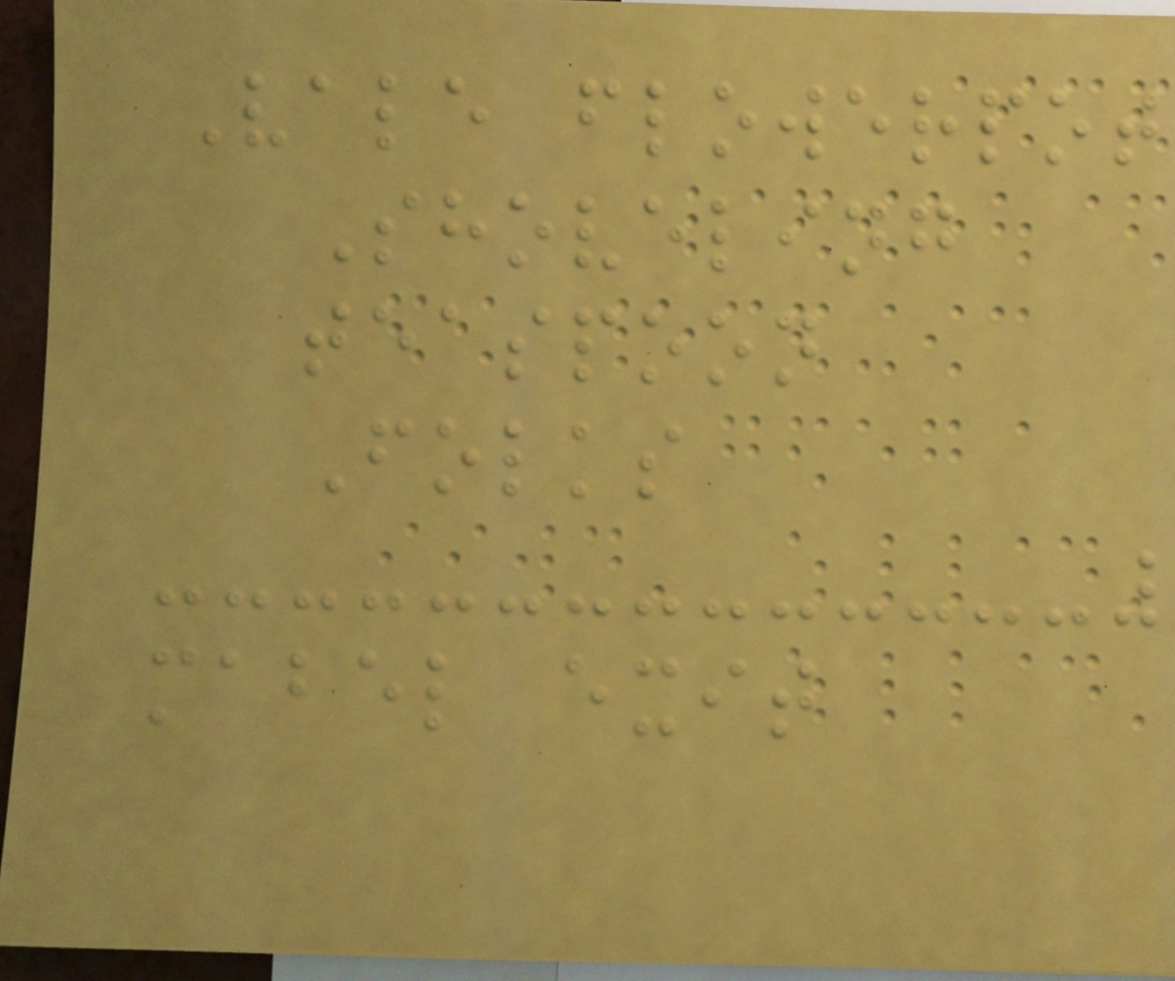Vale flowerpot
Shoveling
teaspoon
Folks
mabel exit
